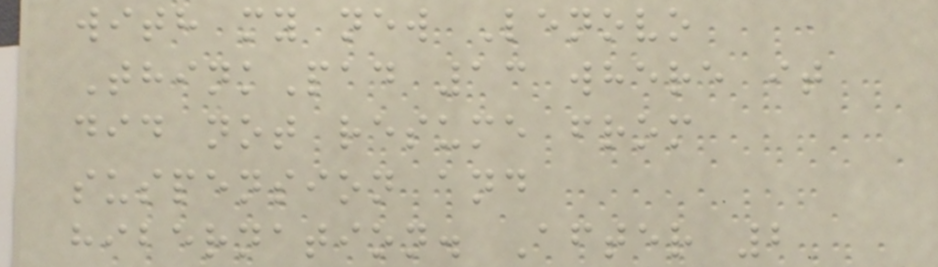with my new Lenovo
ThinkPad 13 where it
did not resume from
suspension and
hibernation. After 2
